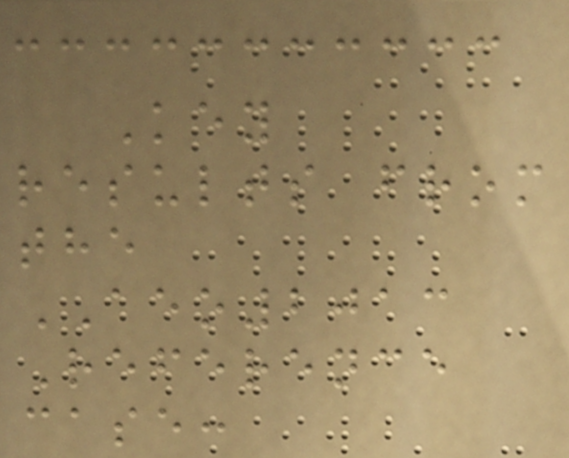Key
results from
the
AEO2013
Reference
case:
